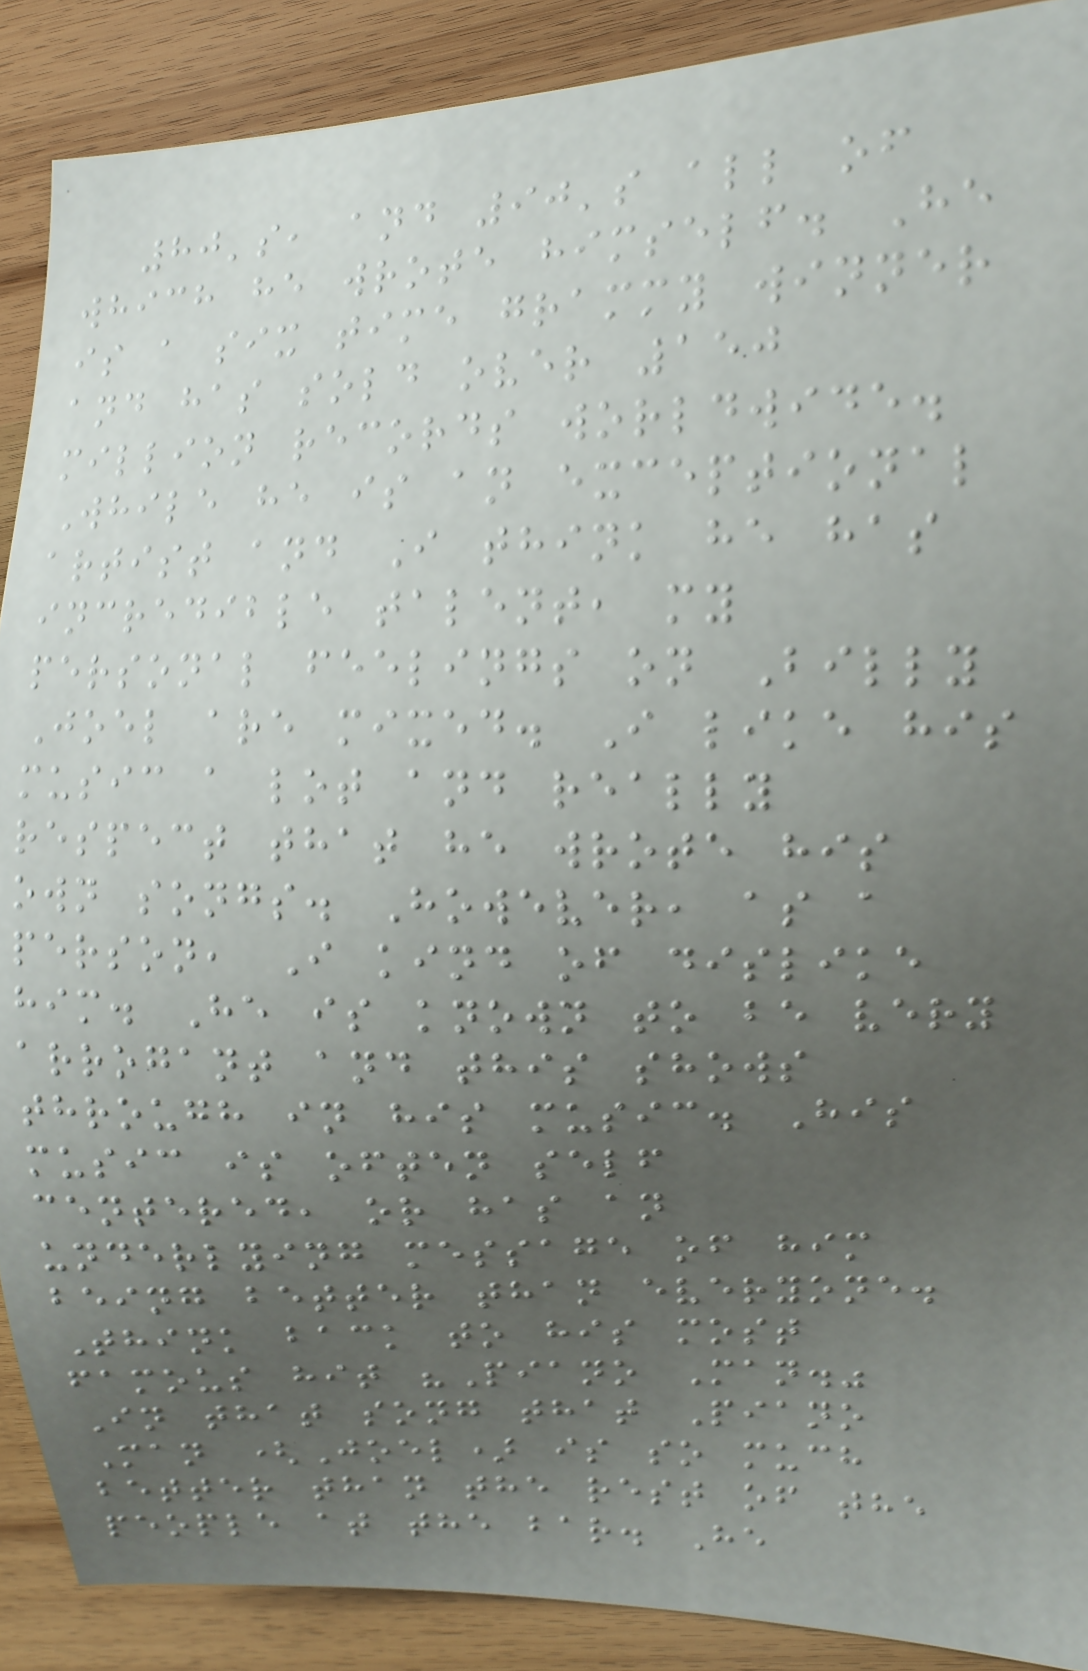80's, and 90's all of
which he wrote himself. He
is a six time grammy winner
and has sold over 150
million records worldwide.
While he is an exceptional
artist and I think he has
incredible talent, my
personal feelings on Billy
Joel are mixed. I like his
music a lot and really
respect that he wrote his
own songs. However, as a
person, I kind of dislike
him. He is known to be very
arrogant and this shows
through in his music. His
music is often self
centered, or has an
underlying message of him
being better than everyone.
Think back to his most
famous hit "Piano Man."
In that song that Piano
Man (Joel) is so much
better than the rest of the
people at the bar. He
